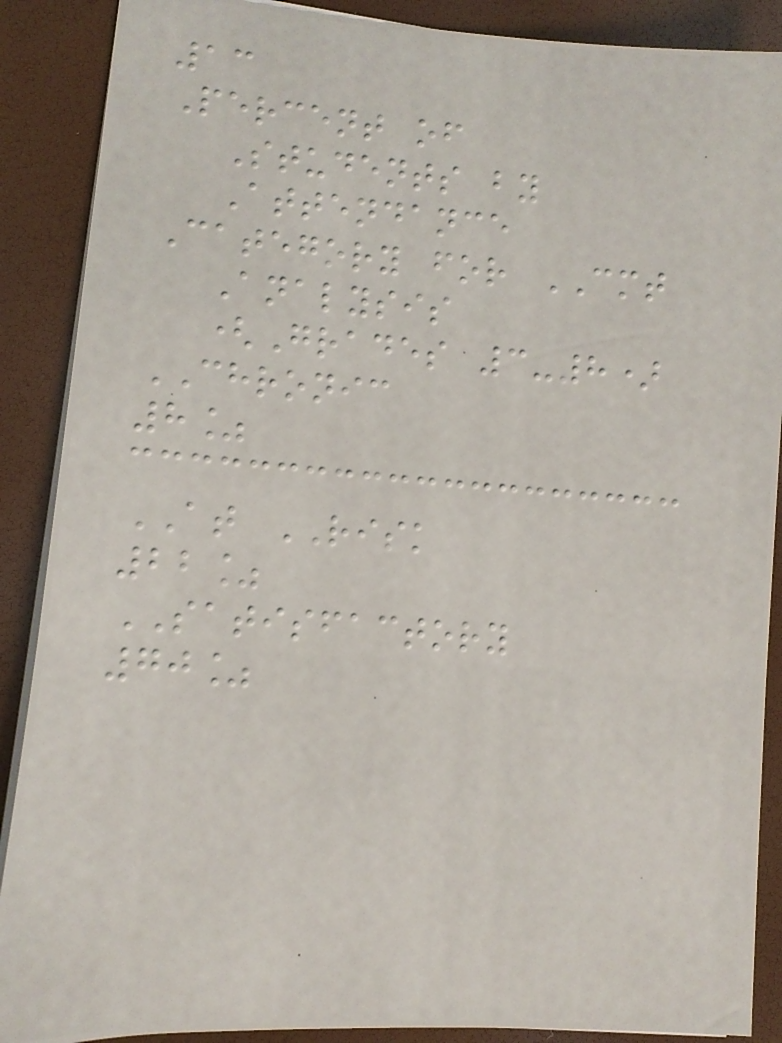13
Percent of
Students by
Attendance
Category for CMT
Analysis
(Grades 3-8)
CHRONIC
8%
AT RISK
22%
SATISFACTORY
70%
